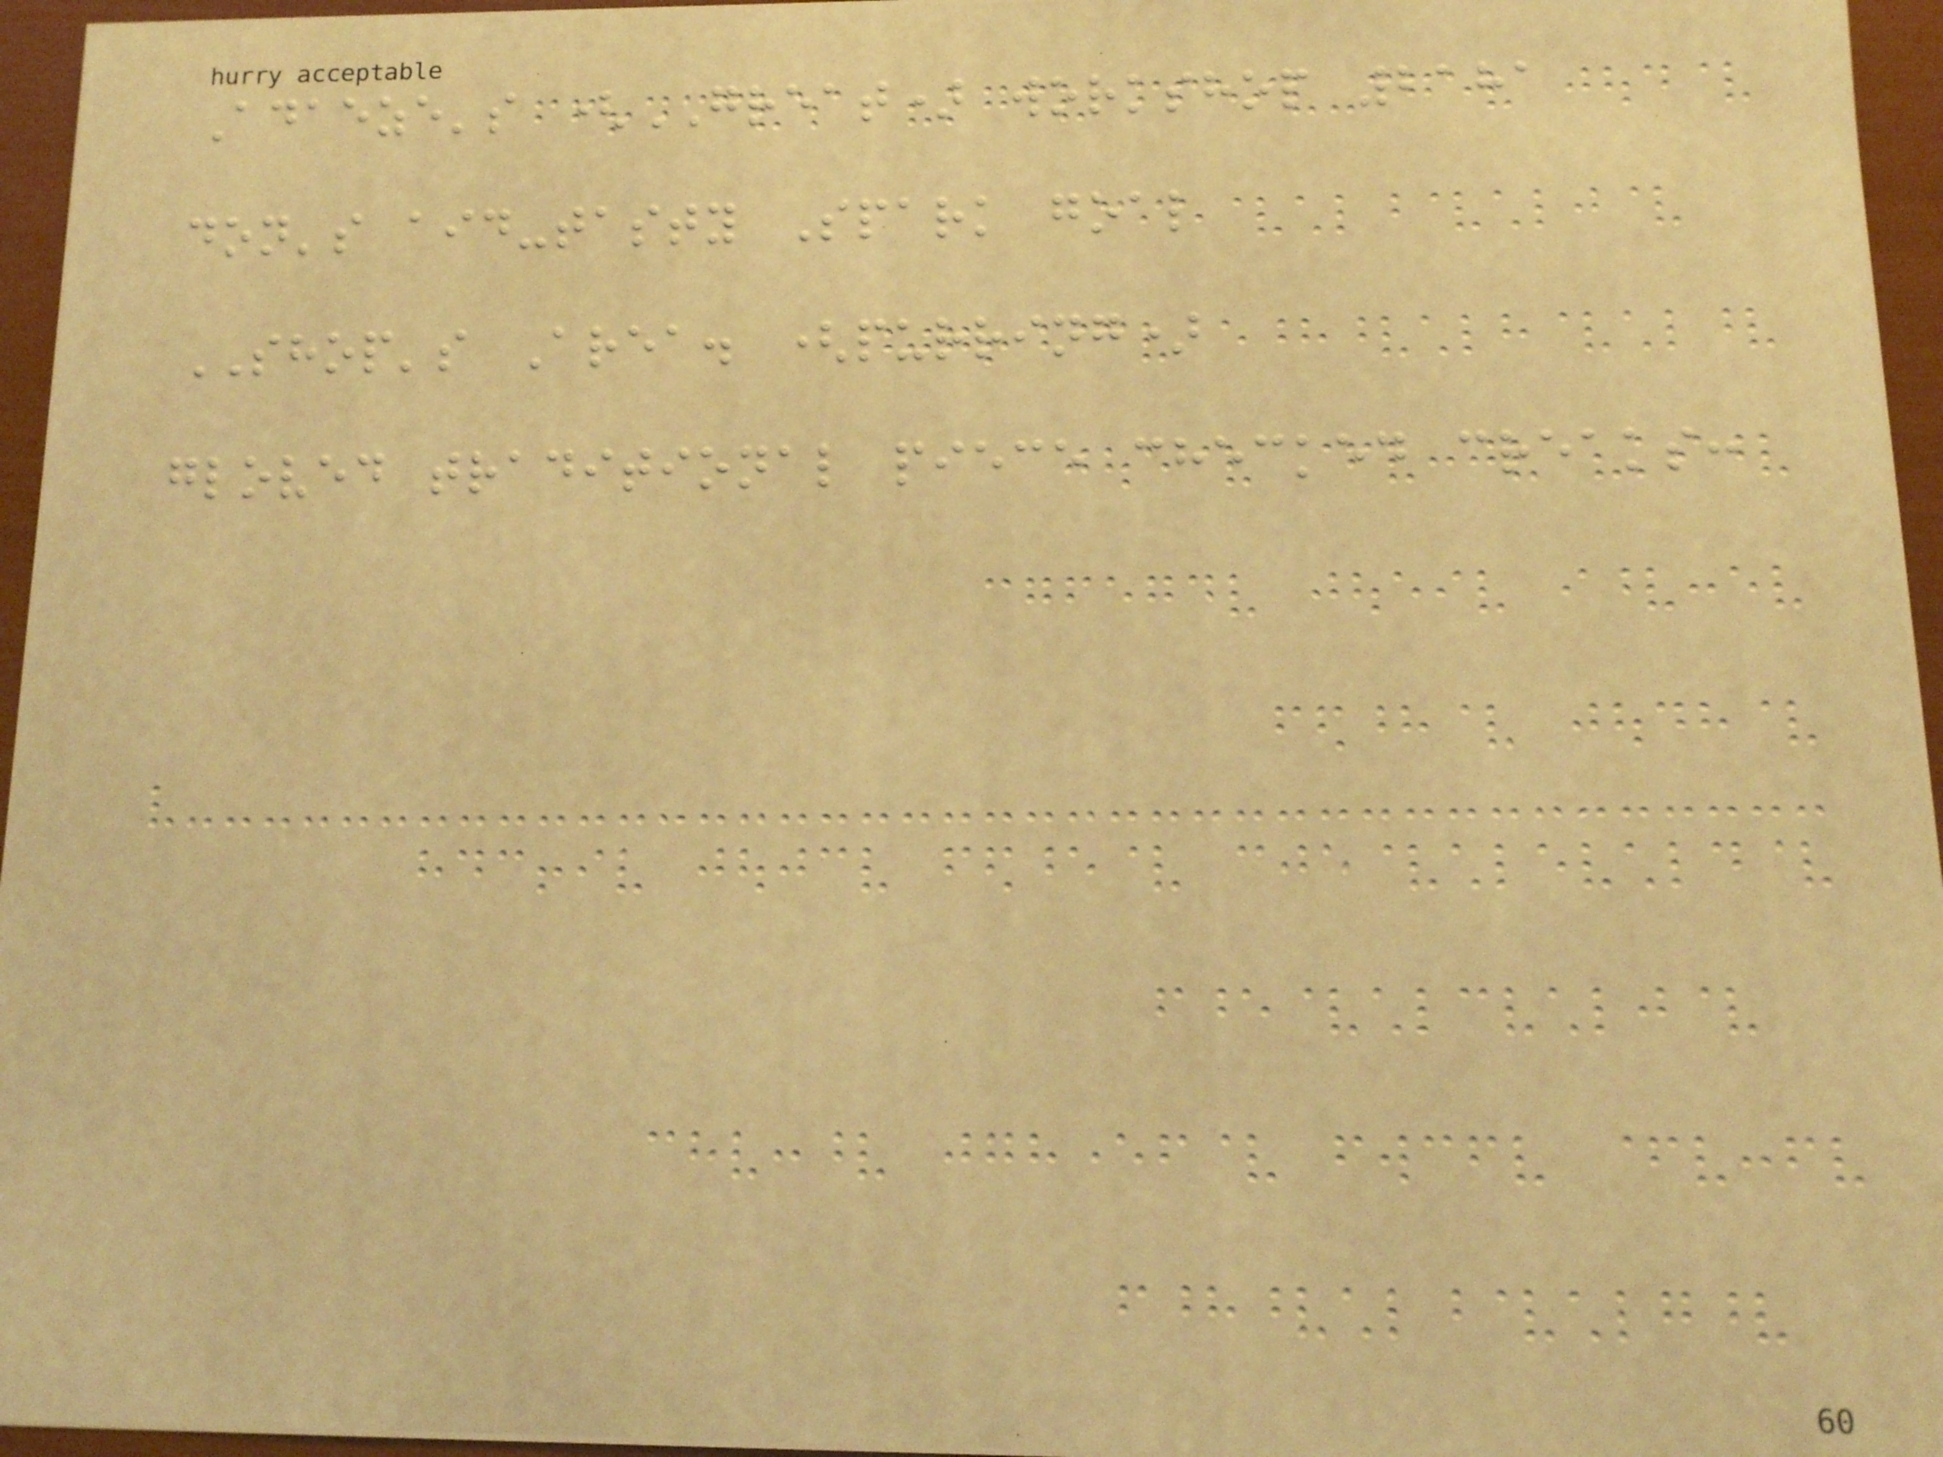Adaeze's (GREAT) workshop 2181
don's aid-tasty Spark goal
SHOP's Area. (purring)
gloved traditional piece checked creaks:
